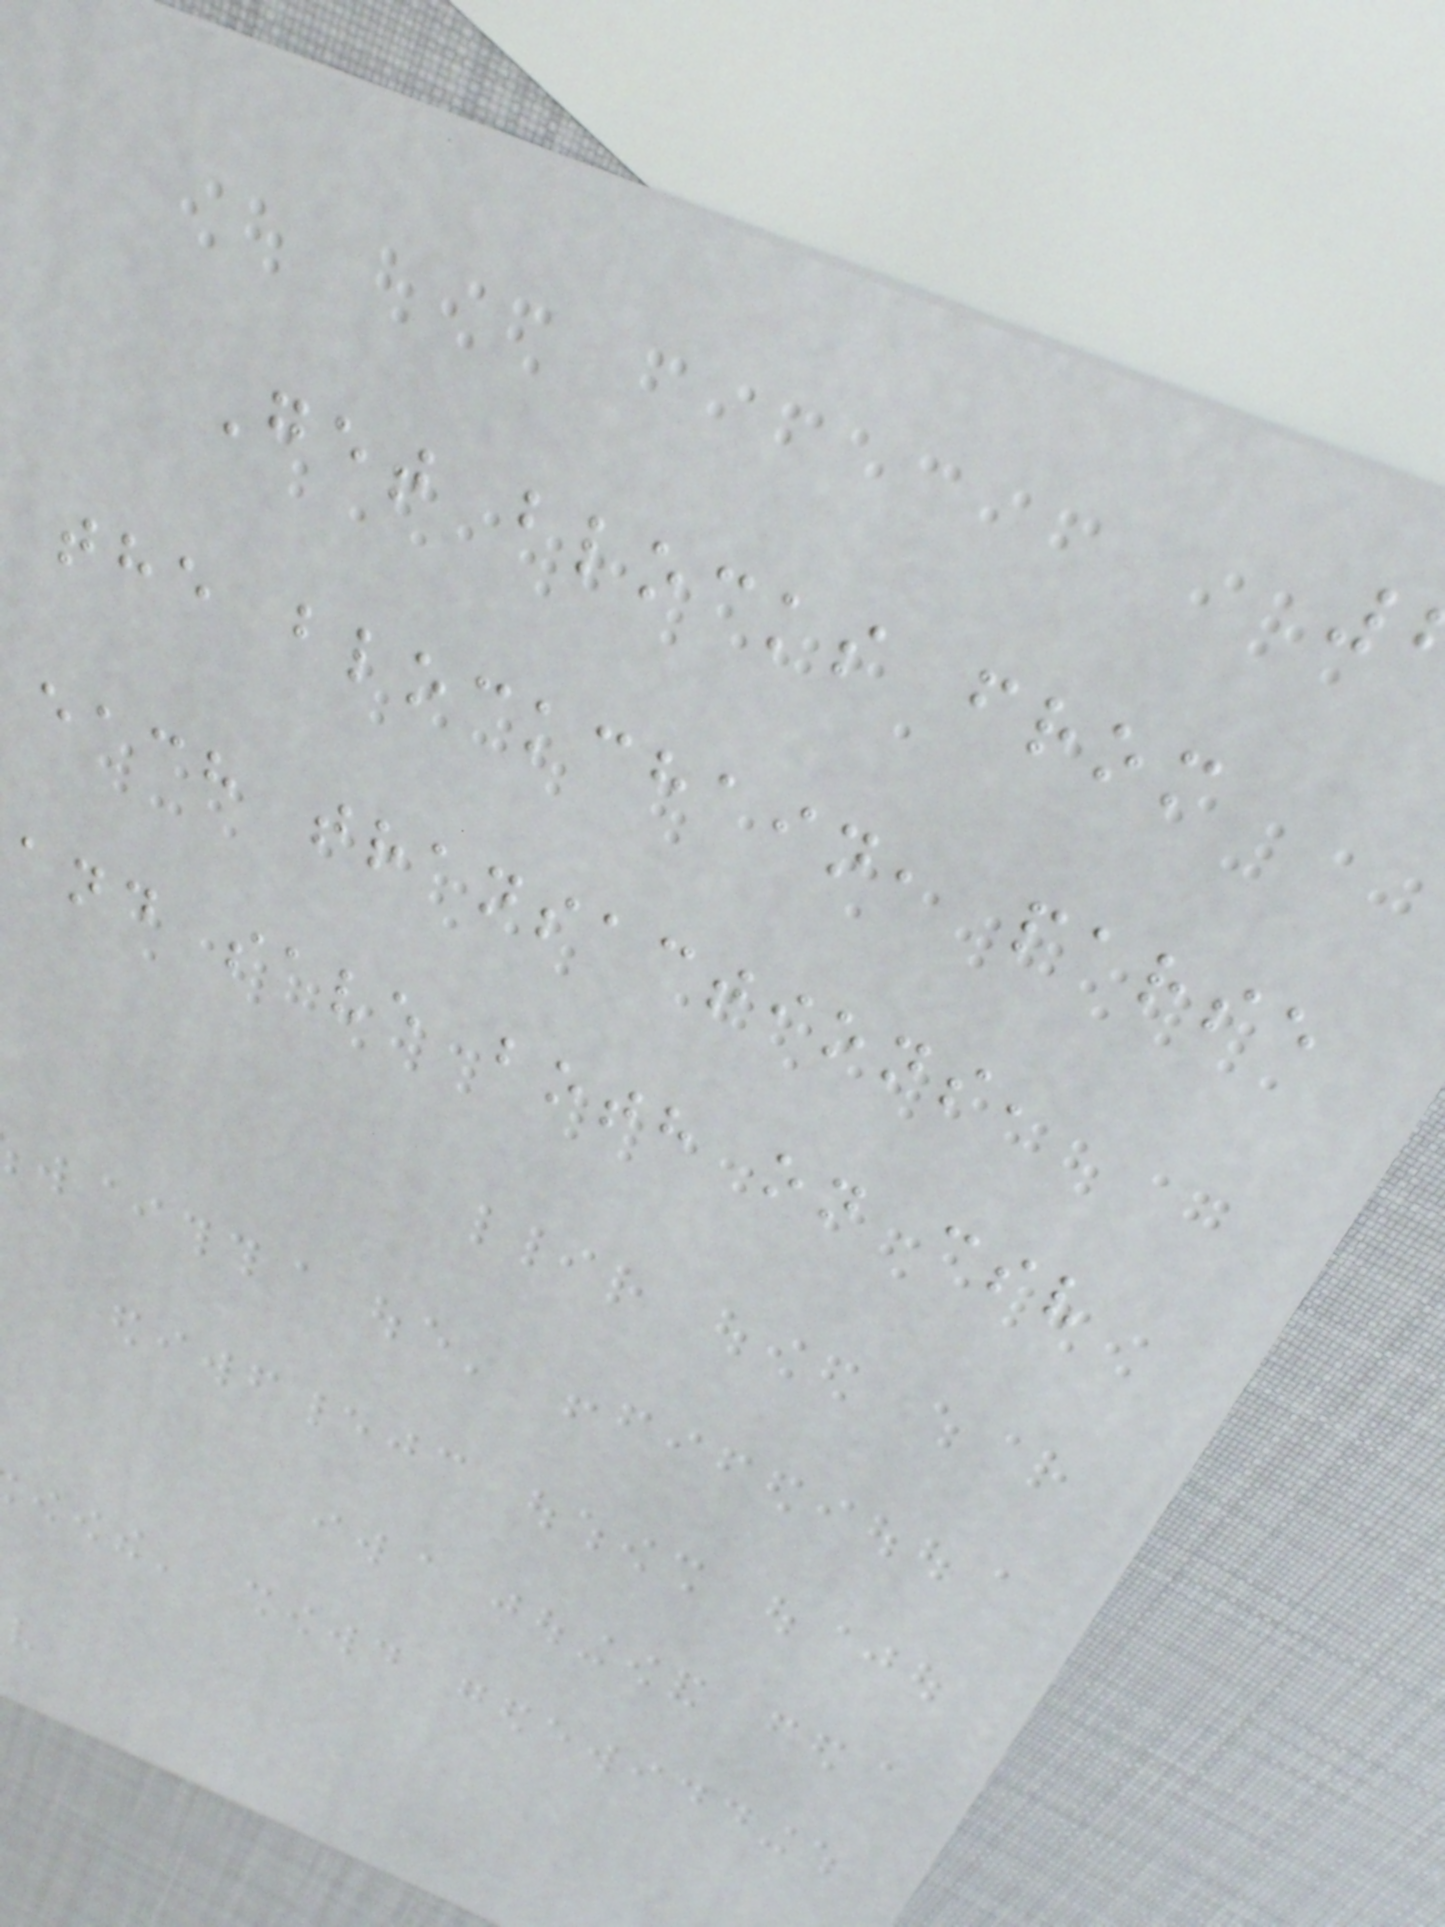Get blocks from
the blockchain, parse
each transactions,
and save both on csv
